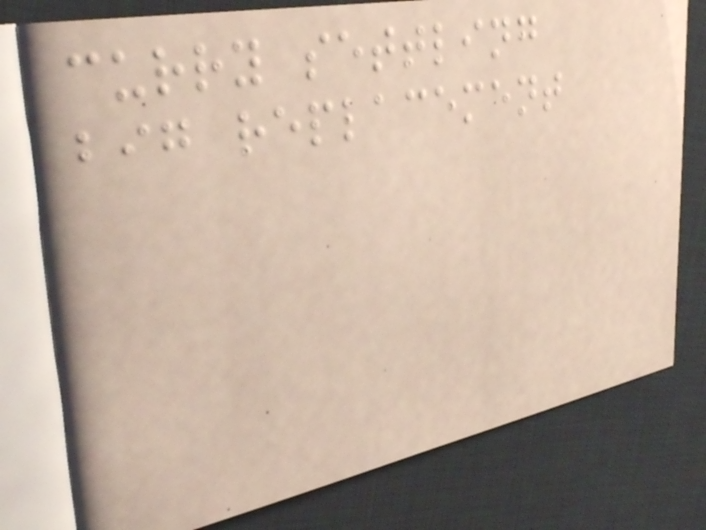curry settling
big replacement
